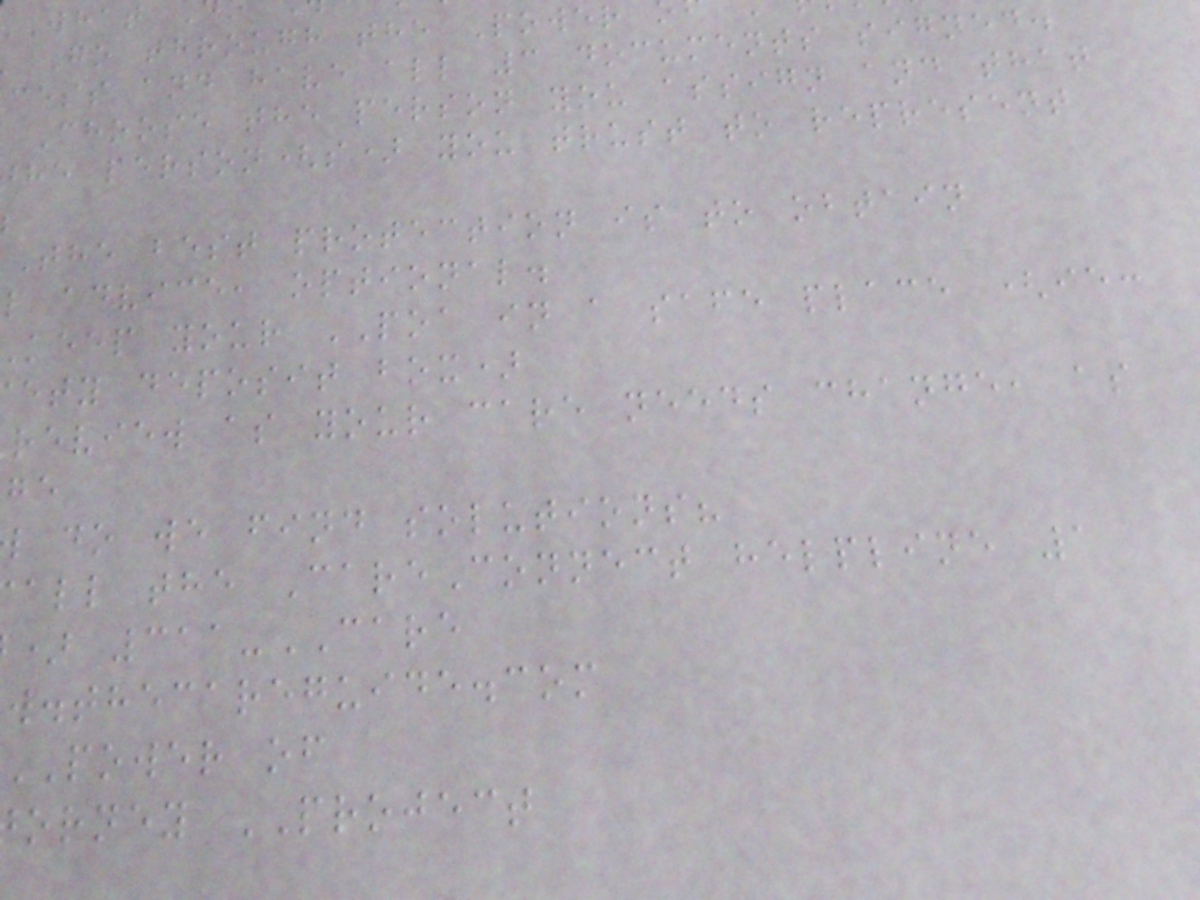Go through the Power
cess and have all 3 documents signed.
Choose the person you assign and that
he person(s) you trust to represent
The best protection is to obtain
l advice, optional.
keep your POA in a safe place (ie:
ety deposit box)
review as your care needs change, as
do we find solutions?
all the CareConnect helpline 1
) 311-CARE
w.thecareguide.com
power of
orney PROJECT
